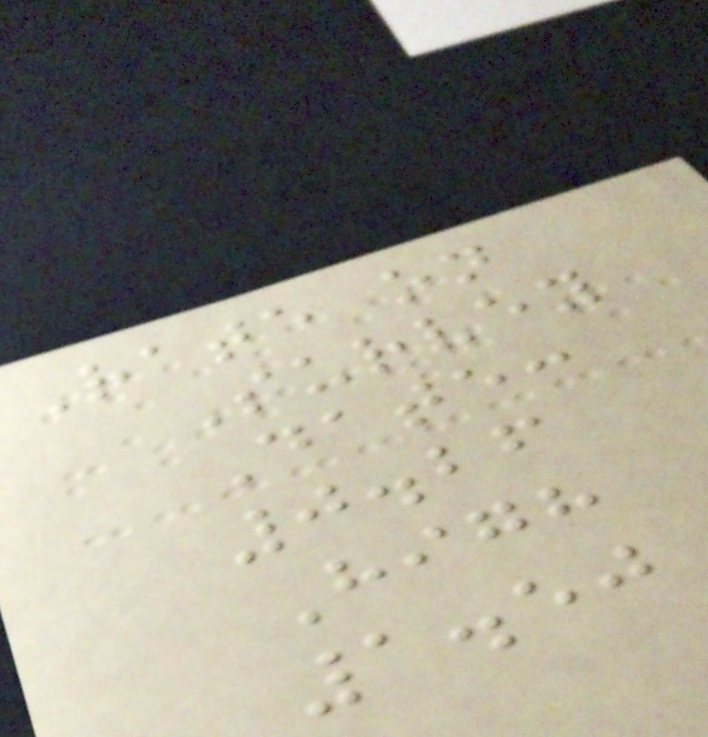Rate on
Survey
Date:
0.26
High
1.50
